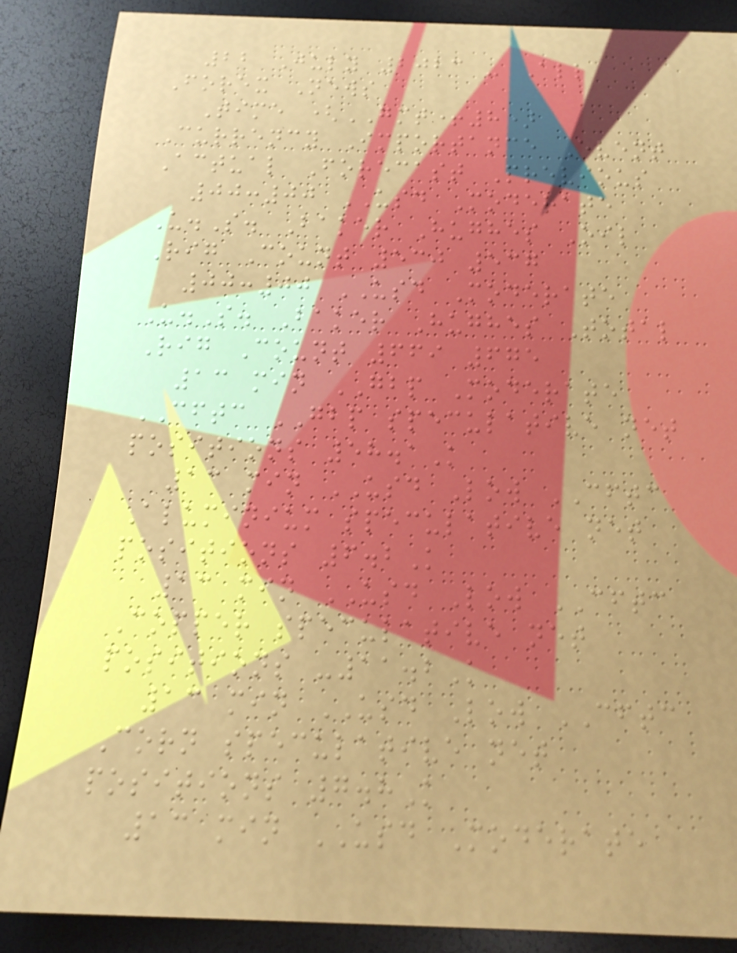22 July 2023 - All
Forex News
Time (GMT+8)
Currency Importance Event
Actual Forecast Previous
00:00 USD Moderate
U.S. Baker Hughes Oil
Rig Count 530 537
00:00 USD Moderate
U.S. Baker Hughes Total
Rig Count 669 675
13 min GBP Moderate
CFTC GBP speculative net
positions 58.1K
13 min USD Low CFTC
Aluminium speculative net
positions 6.2K
13 min USD Low CFTC
Copper speculative net
positions -11.2K
13 min USD Low CFTC
Corn speculative net
positions 7.8K
13 min USD Moderate
